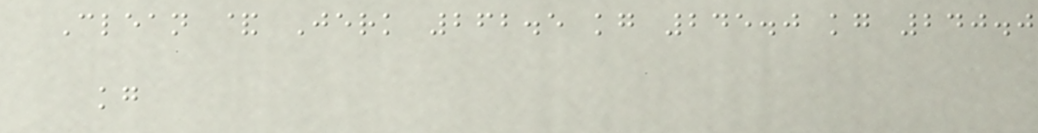Clean & Jerk 262.5 kg 245.0 kg 240.0
kg
